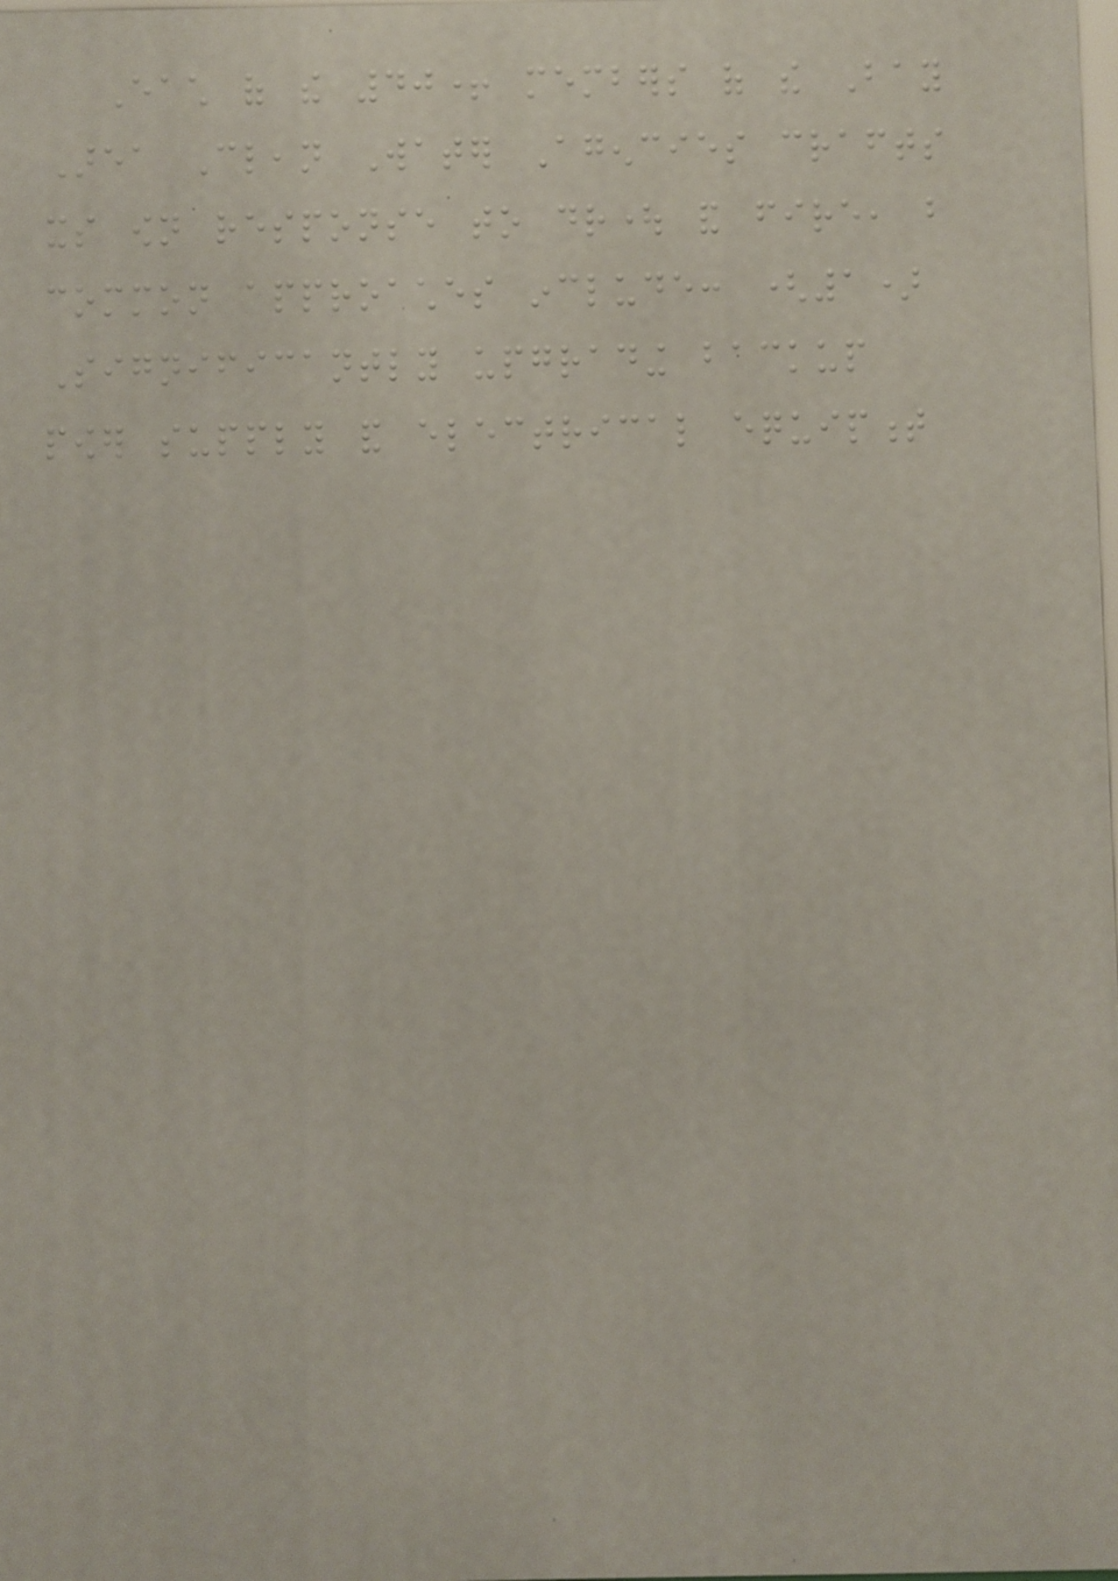Each of the 40+ members of the Bay
Area Clean Water Agencies crafts
its own response to drought and fire, but
common approaches include: (1)
Significantly upgrading backup
power supply and electrical equipment
